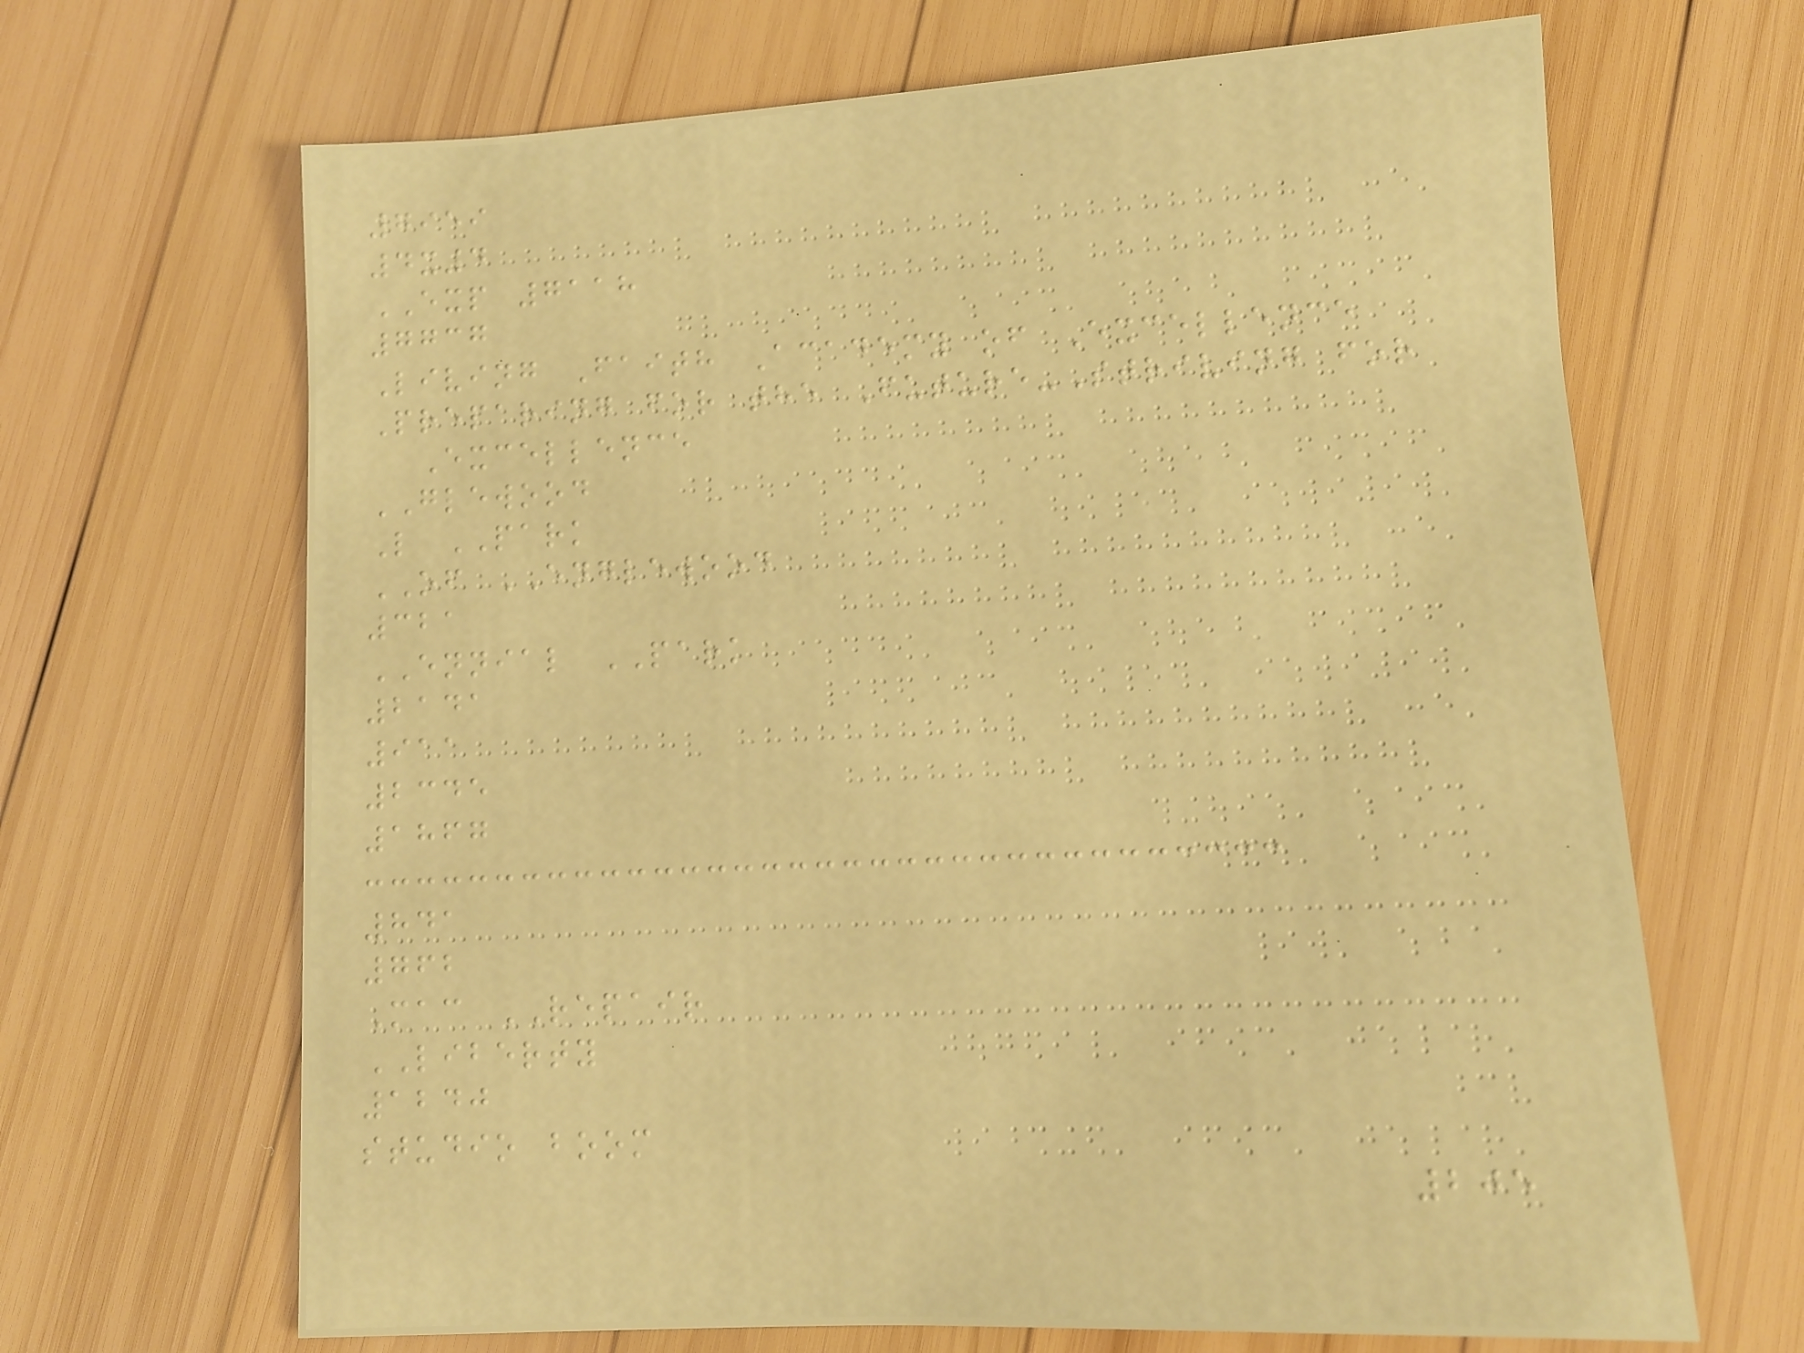7959
4x4
EXP 7118
7737
Living Faith Academy of Excellence
Preparing for the Future-Striving for
Excellence
GLEWOOD
L PARK
OF ENGLEWOOD
321
ENNIAL PARK
2141
911
2345
1867
841
762
Mac REPAIR
LIBERTY
1240
studio boom
205
